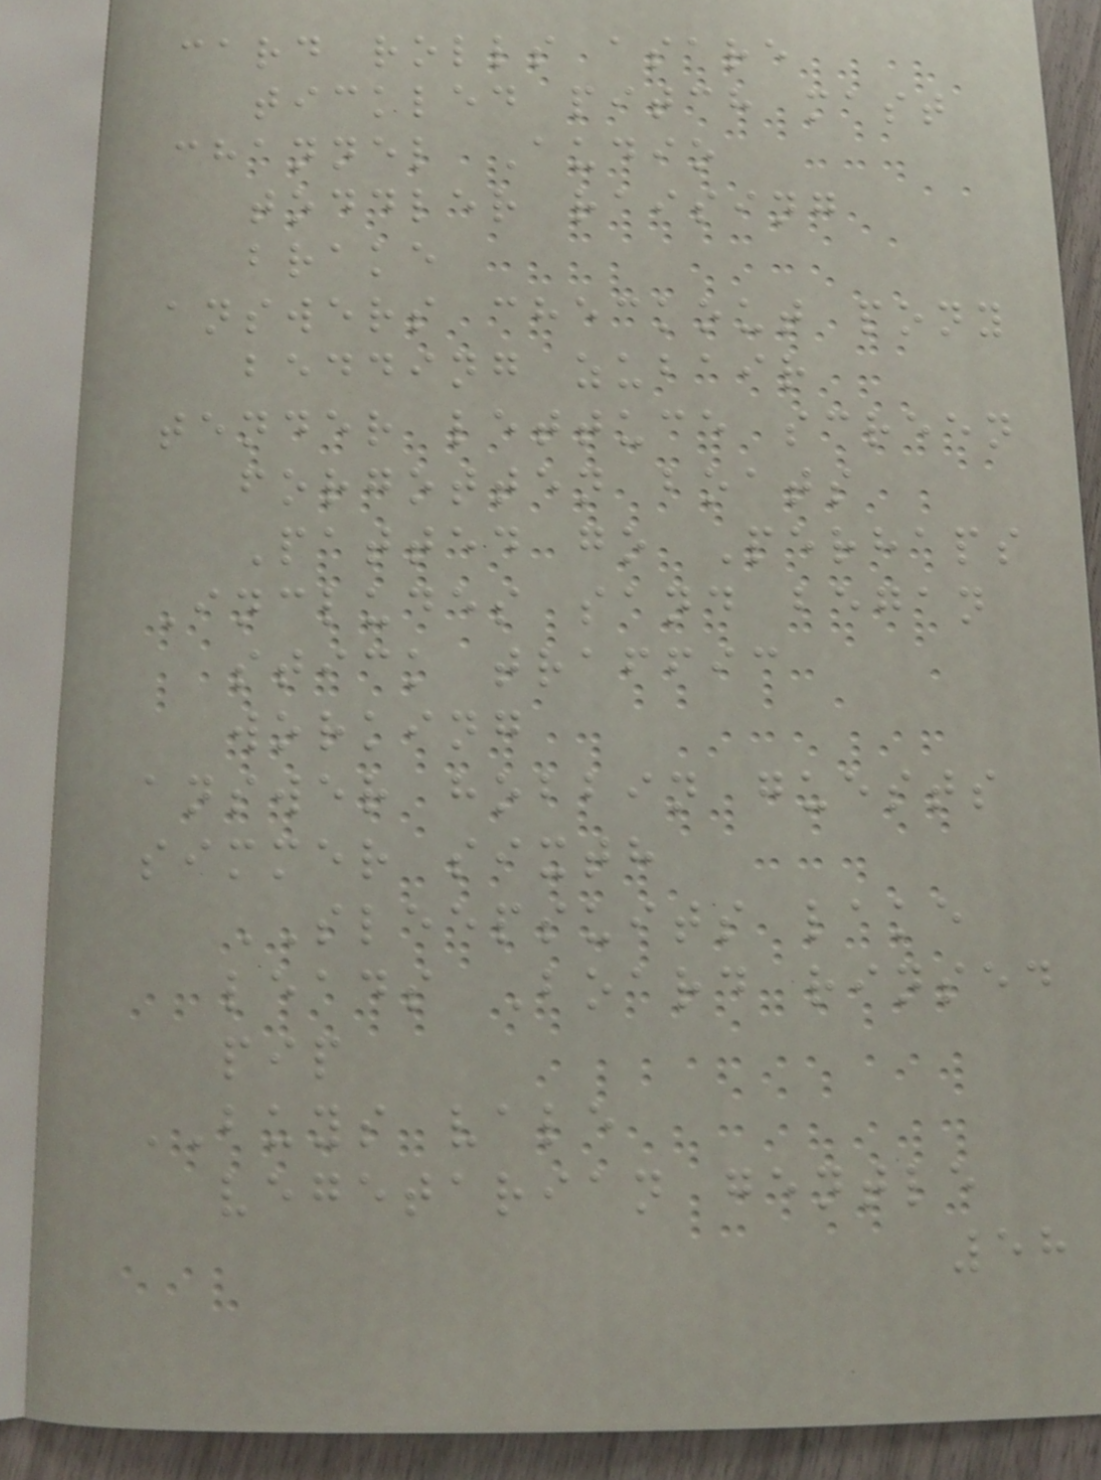card rolls asare
tickled pitch mast
channel Audio
toddler raising
brake
answers checkout pony
bedding zubair
tender lettuce screen
forgotten boats
Patted go Perhaps
Includes sand began
stick traffic
working
answer hobbin guests
simmer sixth
SLEEPSUITS lake
leads Board rinsed
pip
BUYS vale
vegetarian gentle
58
